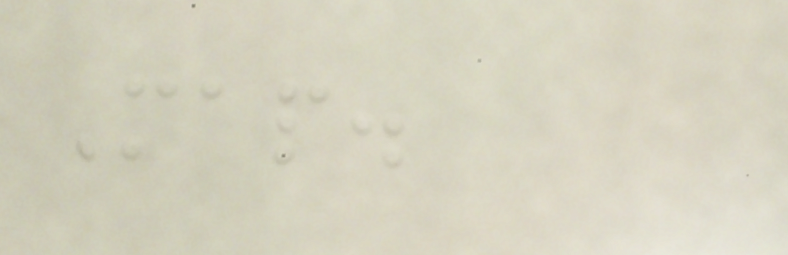Map.
